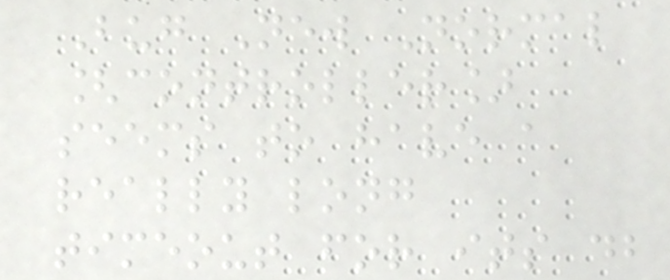Bug New Normal
[controller]
seems to have a
really long
timeout for its db
